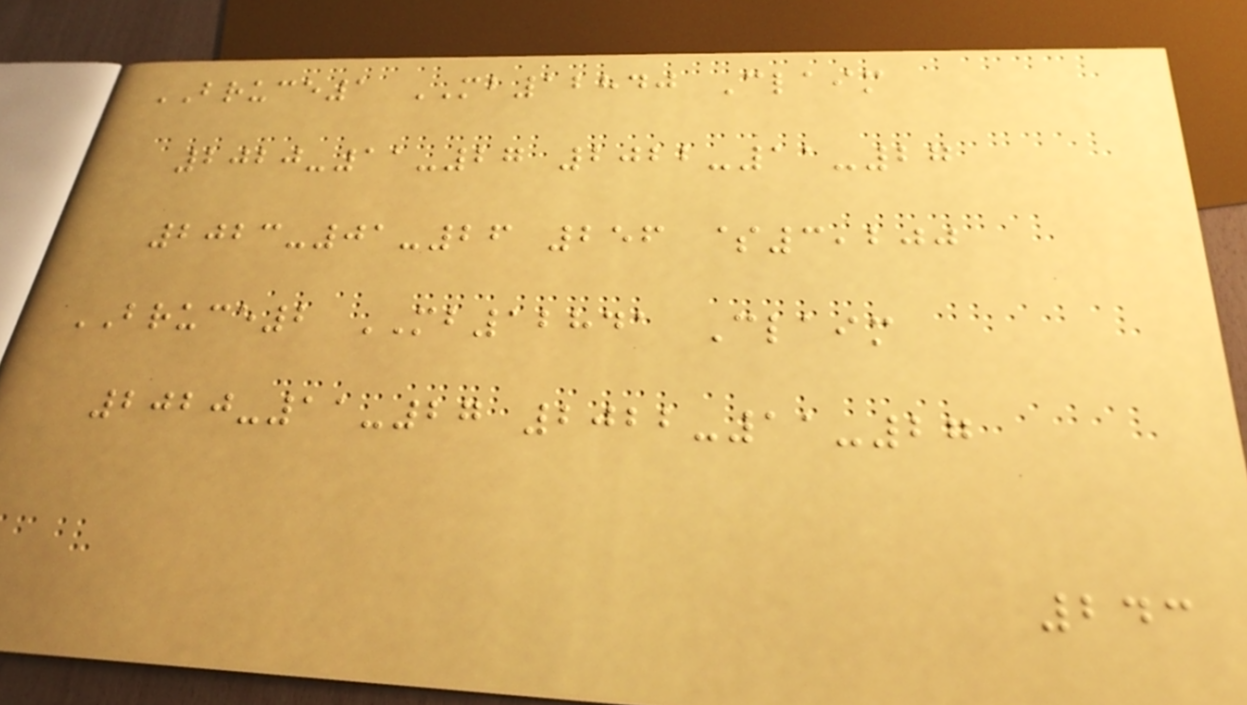BRUCE1 MB12840 Claim
2020-11-27 2022-11-27
2023-01-26 256 $3,200
BRUCE2 MB12841 Claim
2020-11-27 2022-11-27
243
